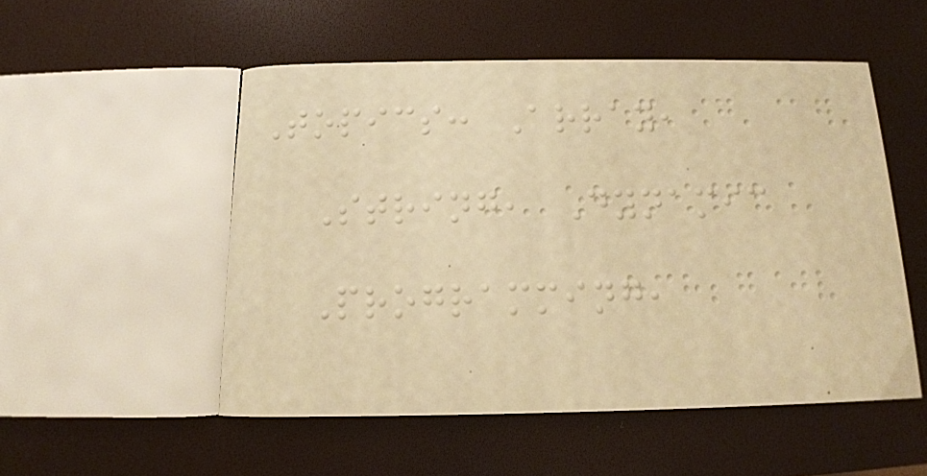Topics: Array,
String, Dynamic
Programming,
